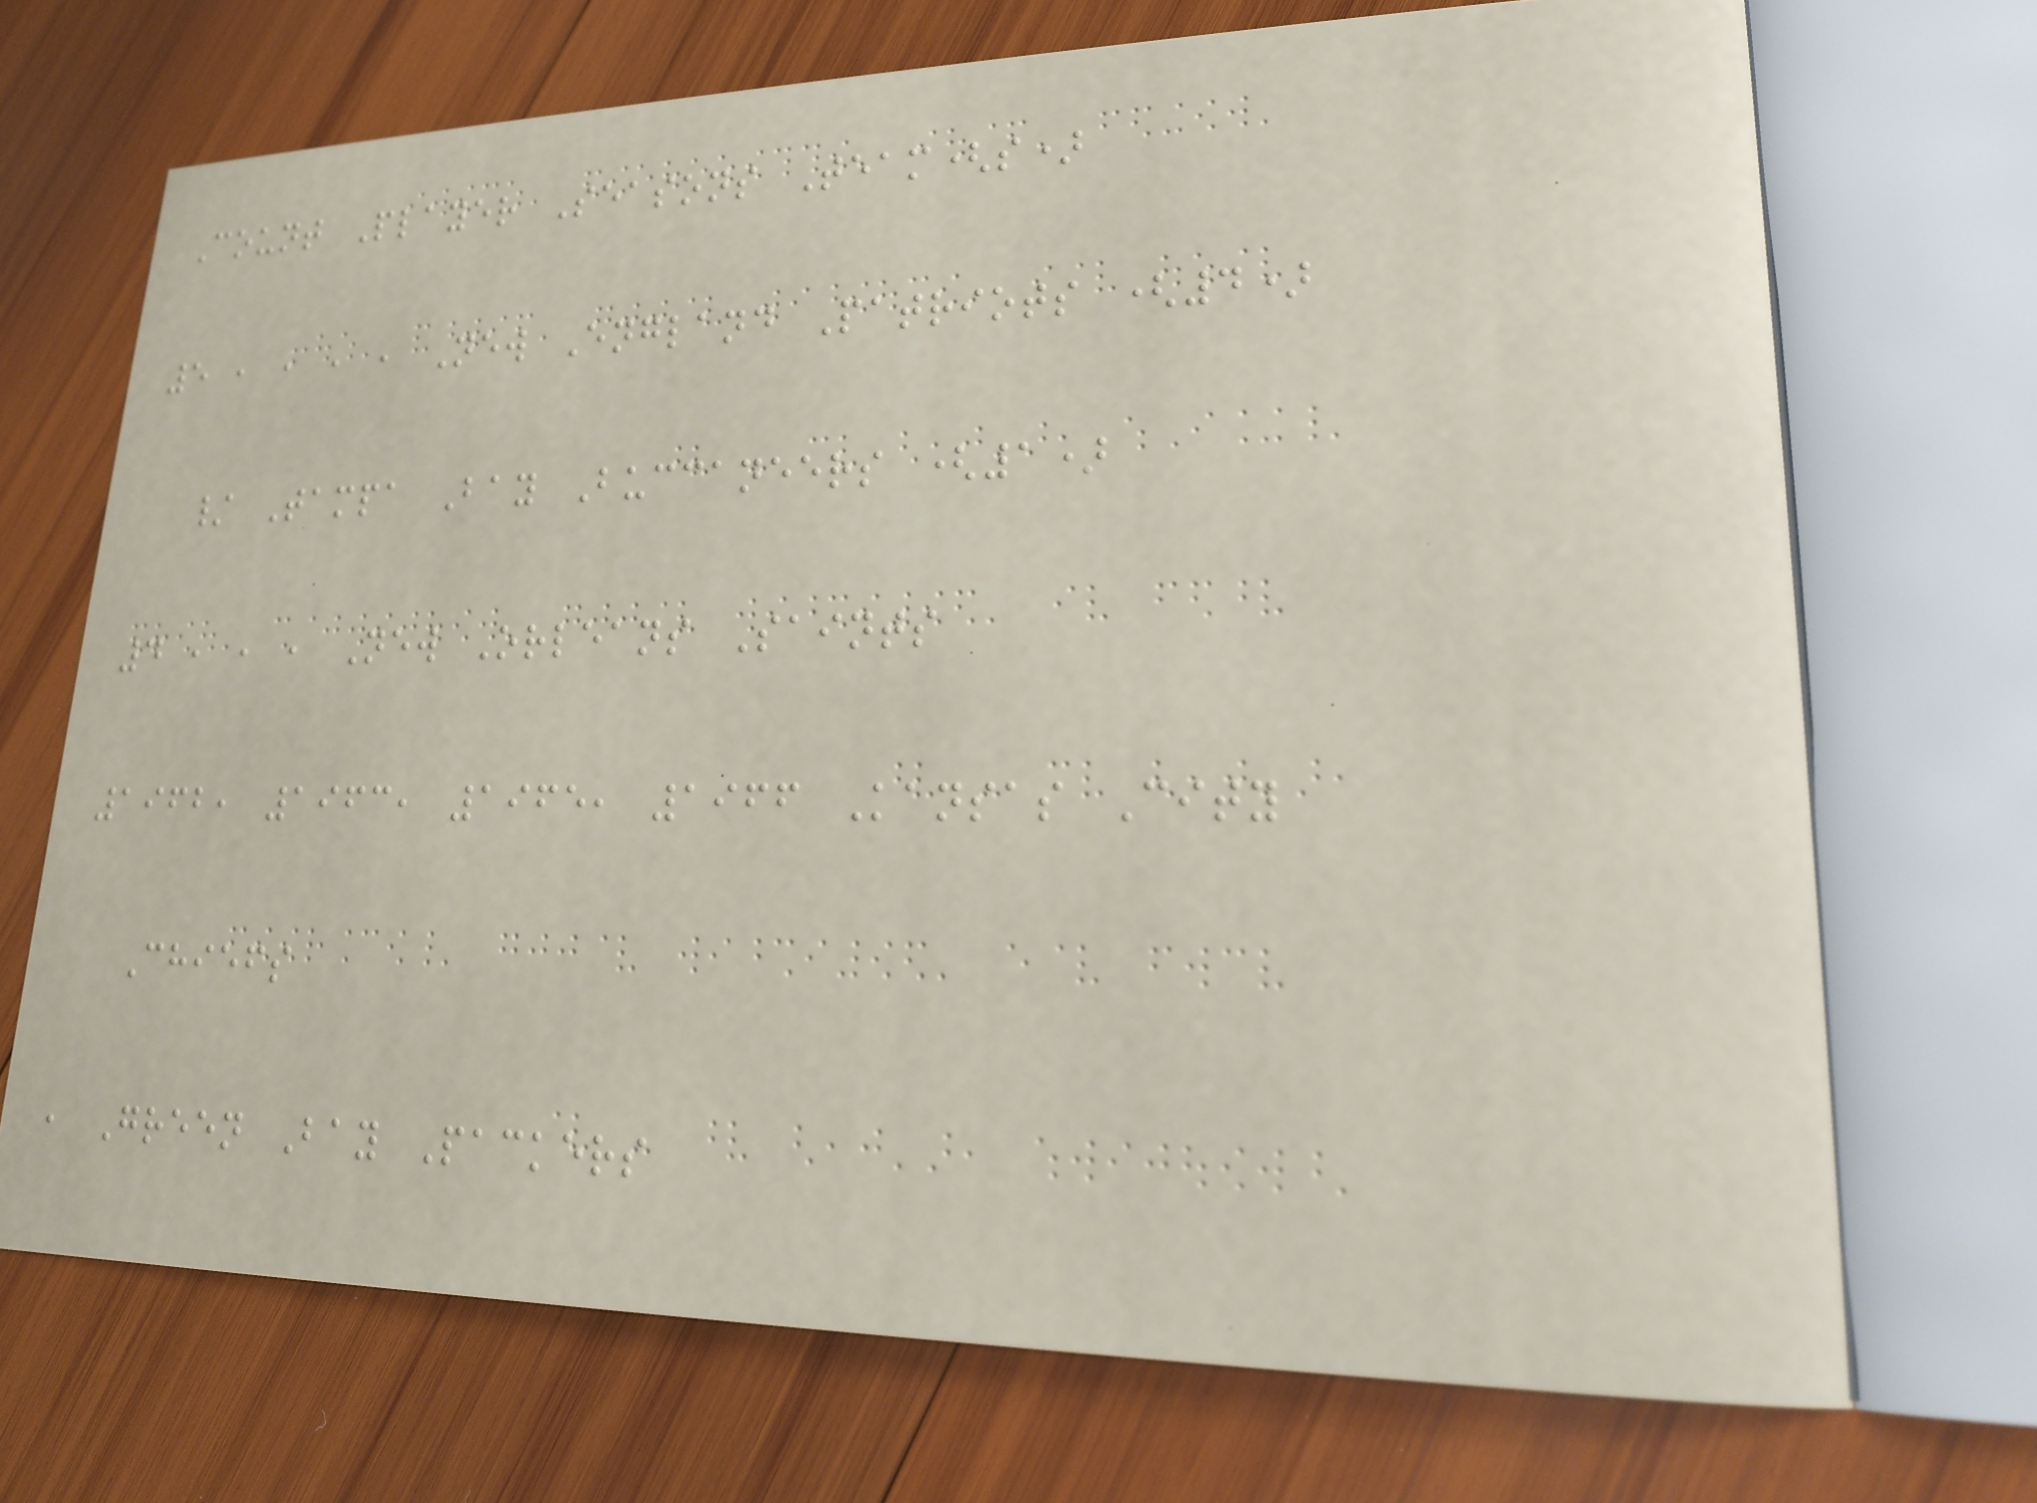Count Player Seasons Team(s)
5 , , , , New England Patriots (4)
/ Tampa Bay Buccaneers (1)
4 , , , New Orleans Saints
1962, 1963, 1965, 1966 Kansas City
Chiefs
, Green Bay Packers
